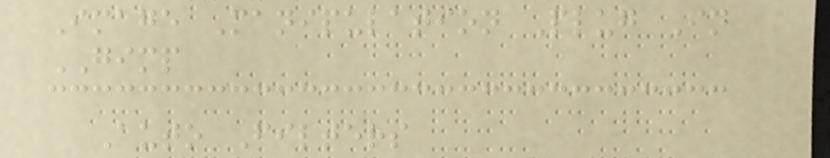Image Manipulation Plug In
GIMP
Auto Filters
